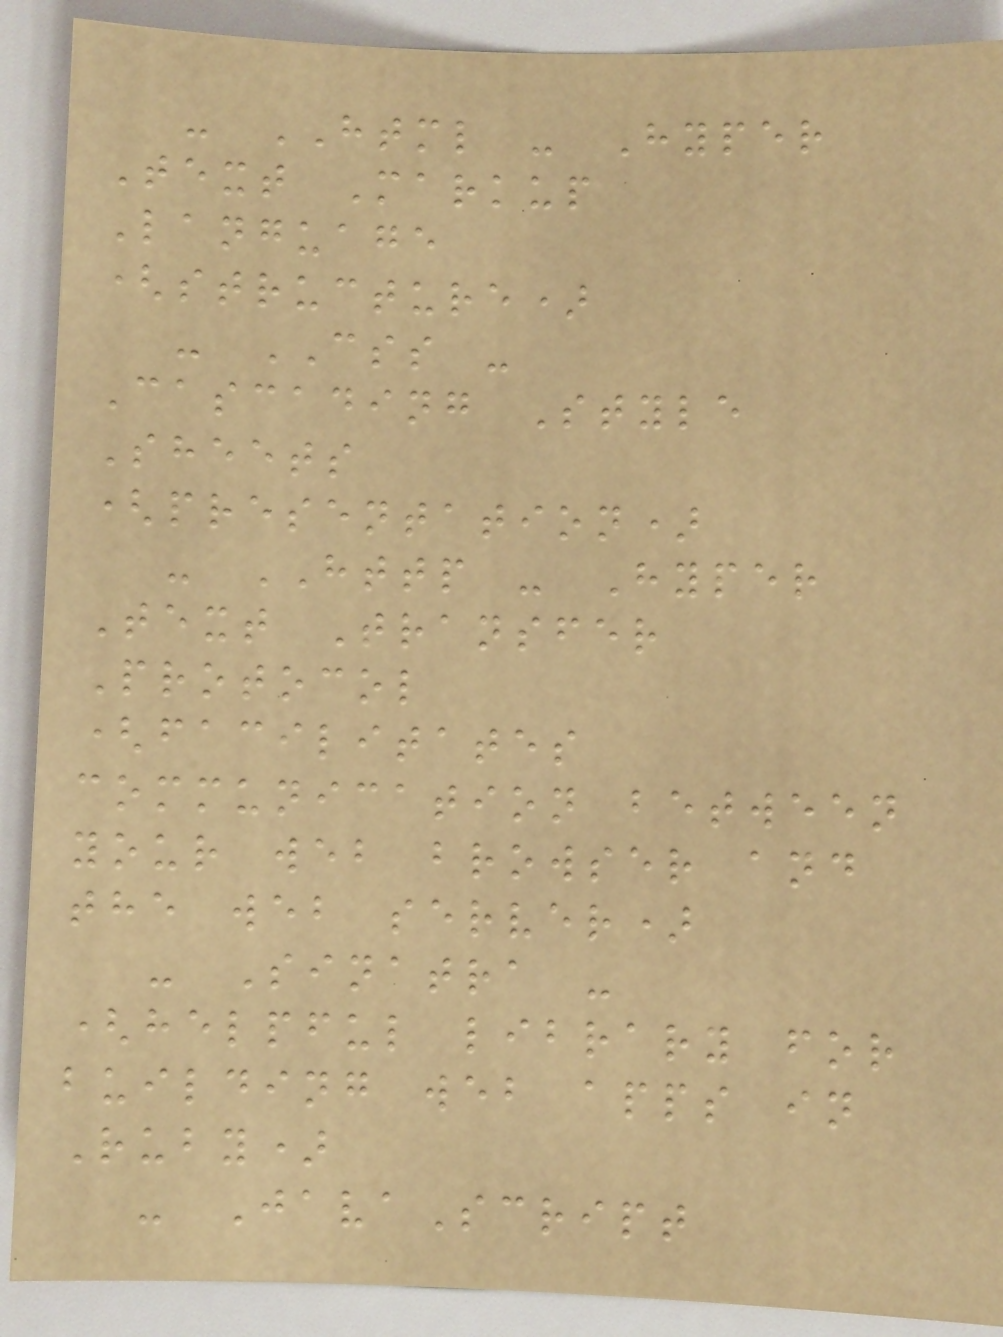- HTML - Hyper
Text Markup
Language
(structure)
- CSS -
Cascading Style
Sheets
(presentation)
- HTTP - Hyper
Text Transfer
Protocol
(facilitates
communication between
your web browser and
the web server)
- Sinatra -
(helpful library for
building web apps in
Ruby)
- JavaScript
